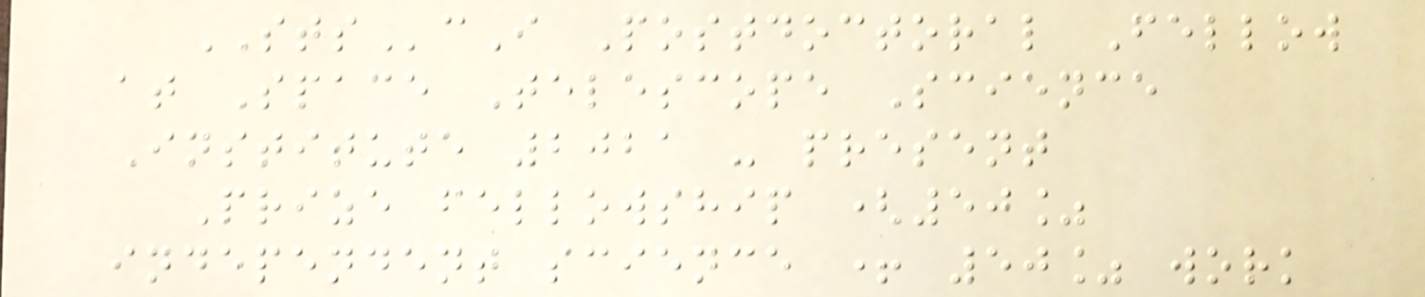STScI Postdoctoral Fellow
at Space Telescope Science
Institute 2021 - present
Prize fellowship (50%
independent science + 50% work
